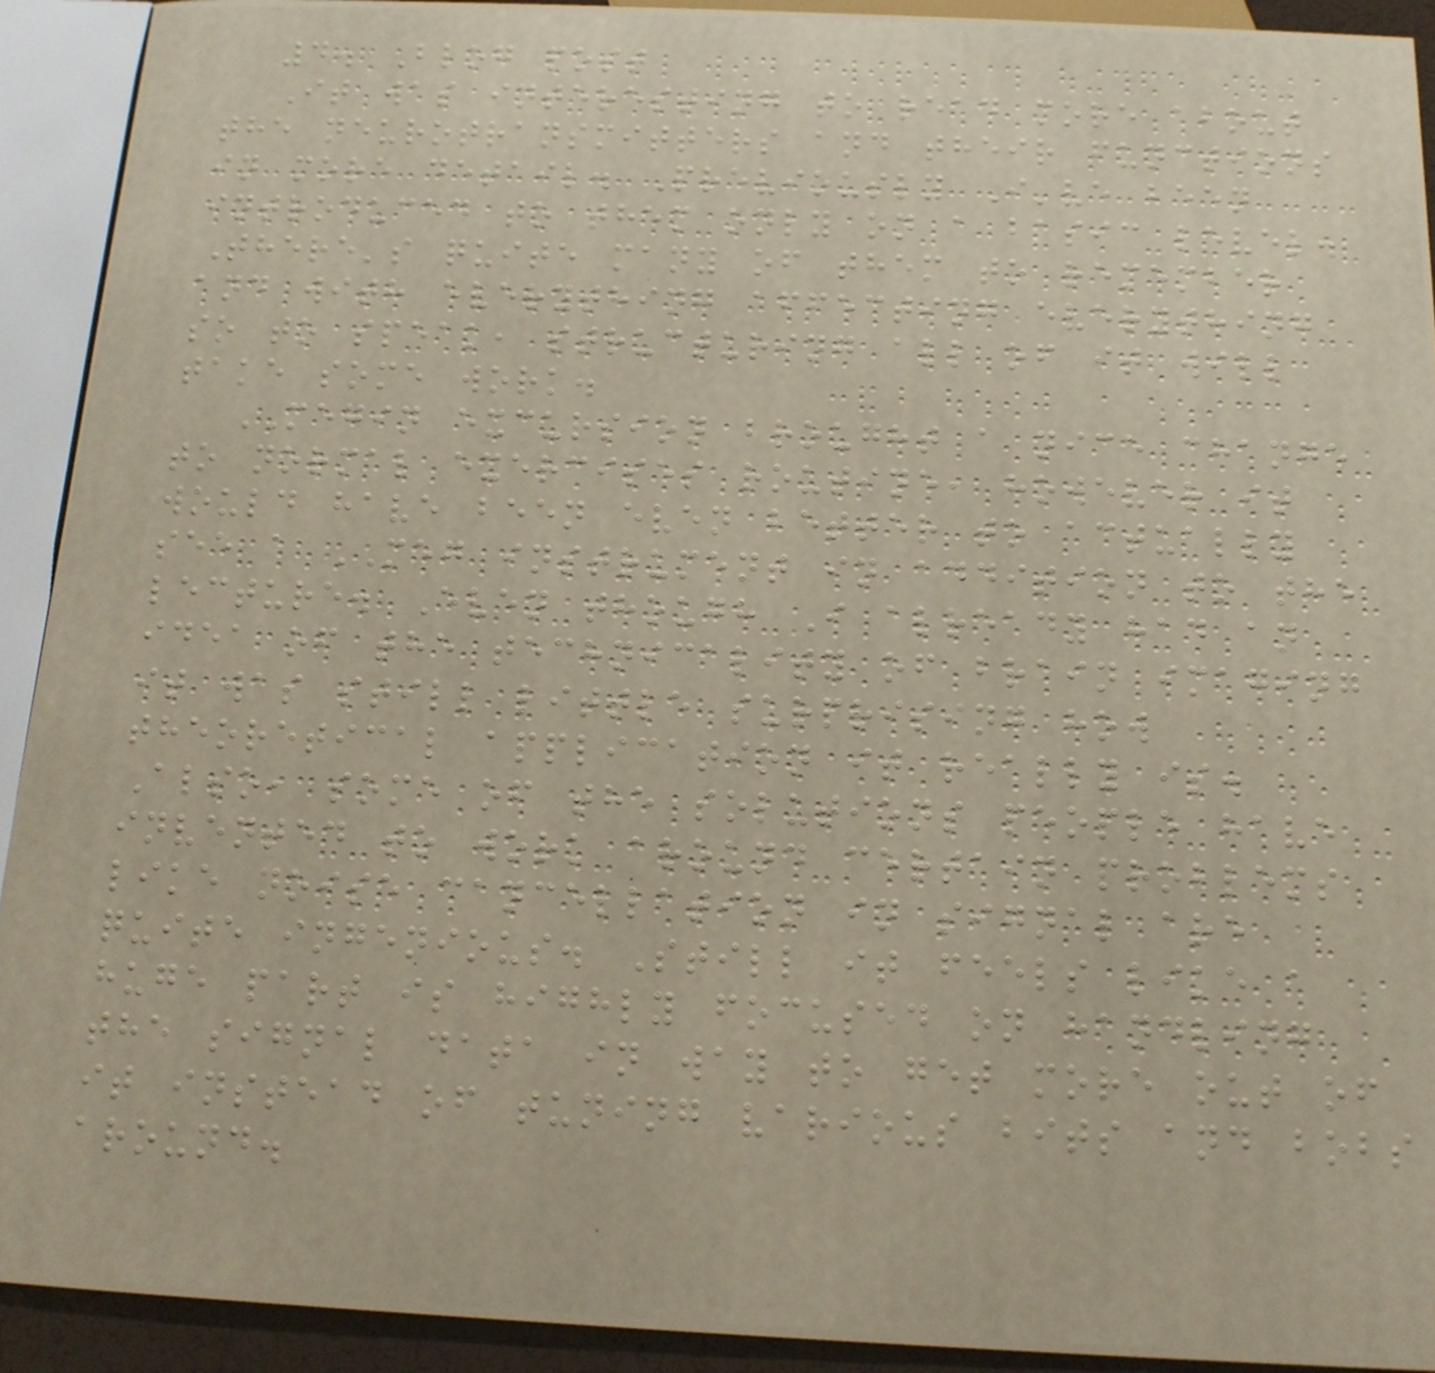4. Blog post
It was interesting to read more about
the neurotransmitters and their functions
in more detail. Previously I've been
introduced to them only on a basic level.
There's quite many of them to remember
and with everything affecting everything
so to speak, structuring all of it will
take some work.
MEGIN excursion brought a nice change
to normal exercises routine, however it
would have been even better to actually
see a MEG instrument in addition to the
lecture. Even though I already had an
idea of the technicality of brain imaging
it was still little surprising how
theoretical application it really is.
Also, some of the solutions people have
invented to work around certain problems
like noise cancellation in signal are
quite ingenious. Still it feels like a
huge part is highly focused on handling
the signal data in way to get more out of
it instead of tuning various bits and bobs
around.
